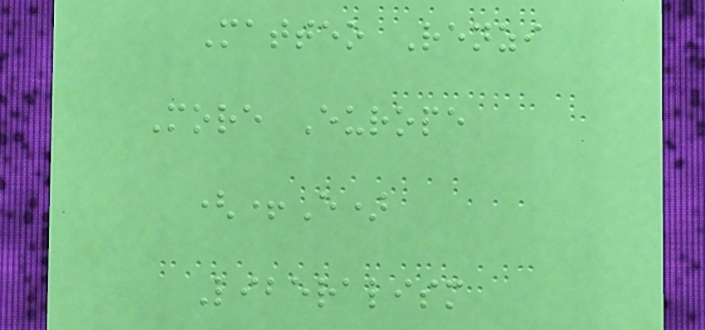Matteo Renzi
More Europe
(+E)
Liberalism
